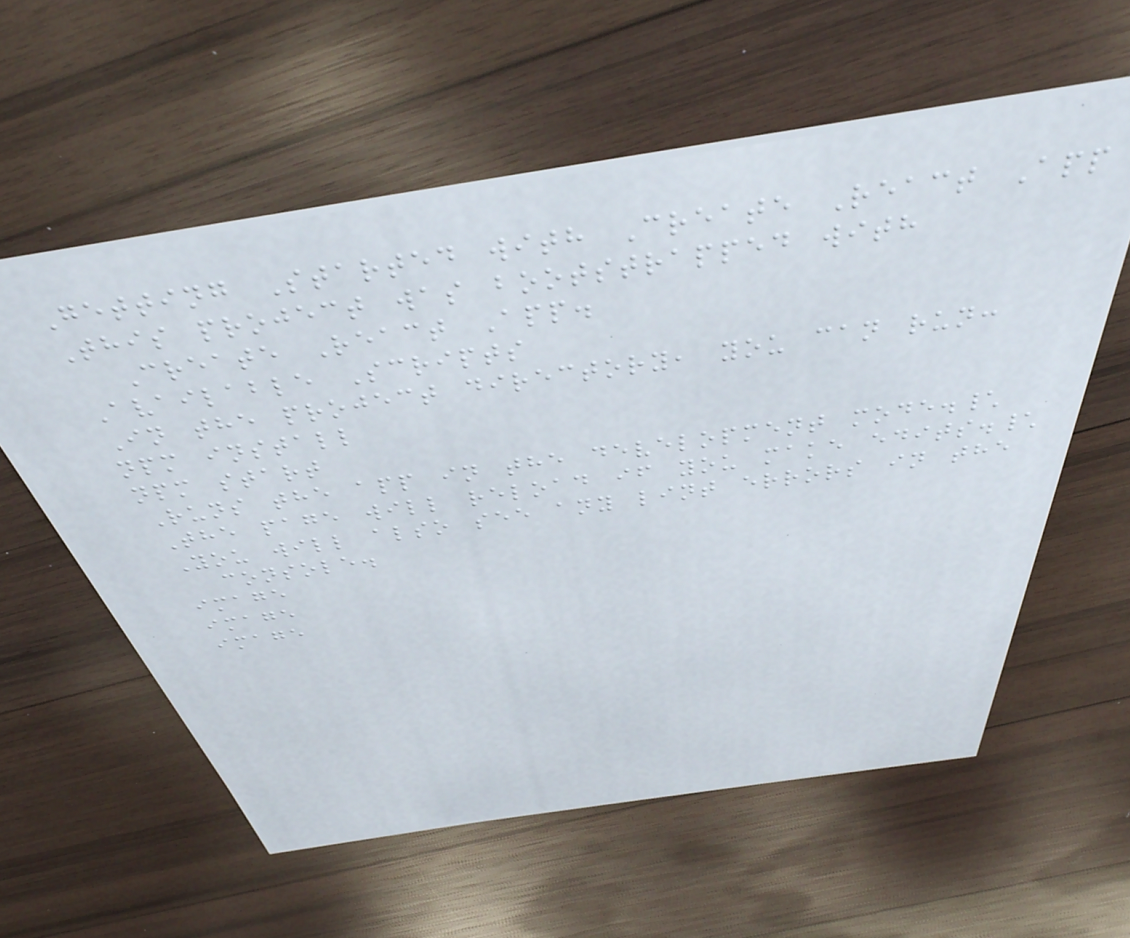Getting Started with Create React App
This project was bootstrapped with
Create React App.
Available Scripts
In the project directory, you can run:
npm install
npm start
Runs the app in the development mode.\
The page will reload if you make edits.\
You will also see any lint errors in the
console.
image
image
image
